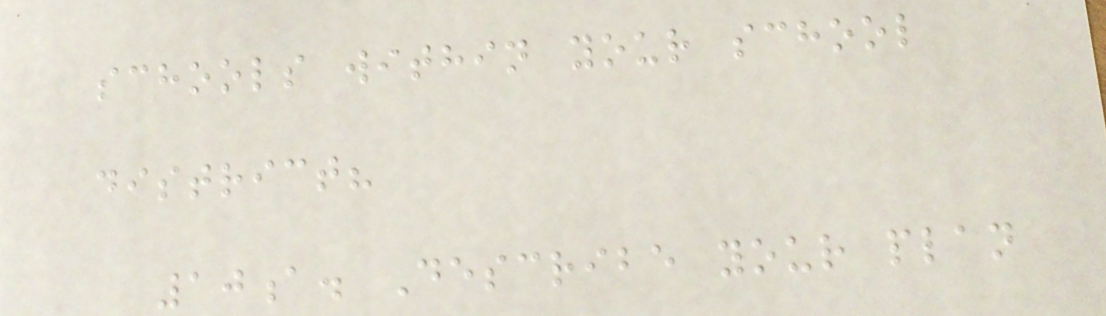schools within your school
district?
10a. Describe your plan
